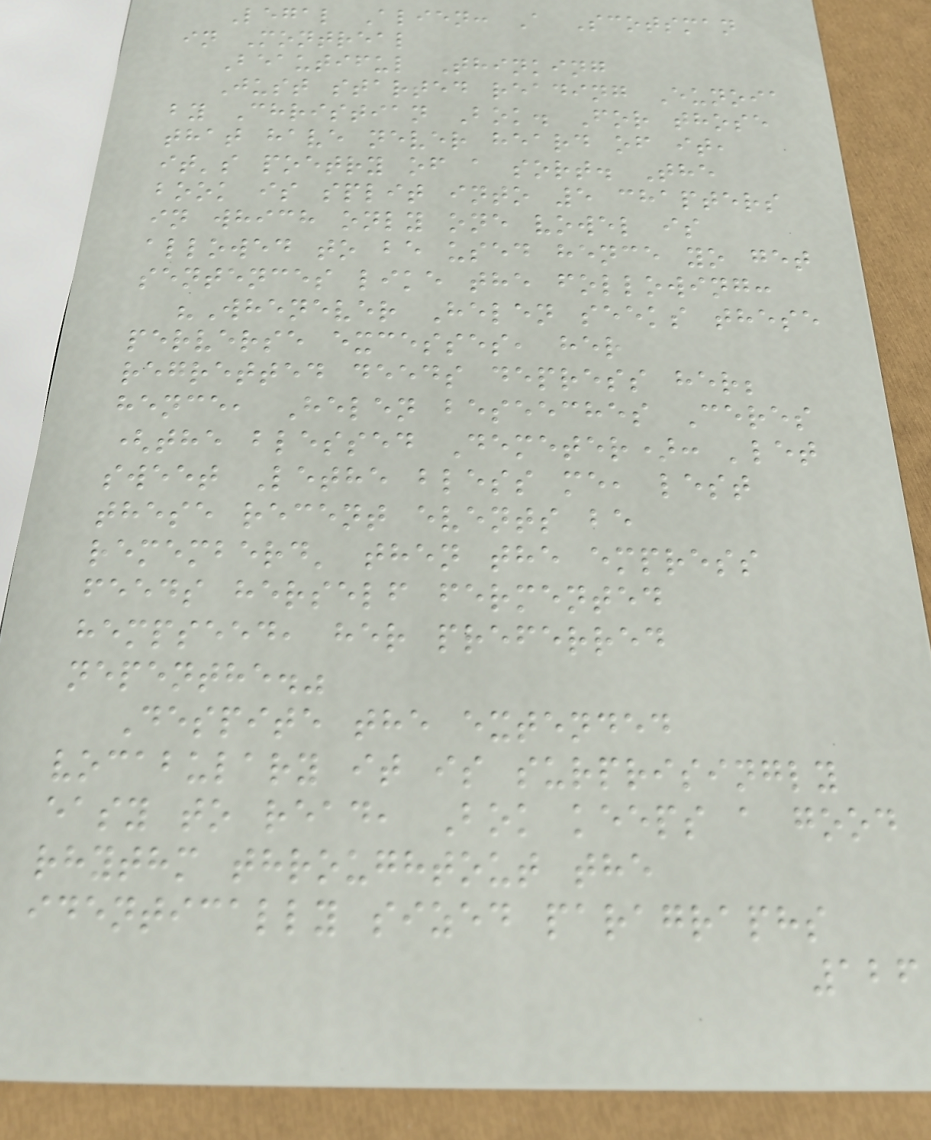Legal Alien: A Scotsman
in Montreal
Beautiful Thinking
Just started reading Eunoia
by Christian Bok. For those
that have never heard of it,
it's poetry of a sort. The
book is split into 5 chapters
in which only one vowel is
allowed to be used hence yo get
sentences like the following:
"Whenever Helen seeks these
perverse excesses, her
regretted deeds depress her;
hence, Helen beseeches Ceres
(the blessed Demeter): 'let
sweet Lethe bless me, lest
these recent events be
rememberd' then the empress
feeds herself fermented
hempseed, her preferred
nepenthe."
Despite the extended
vocabulary it is surprisingly
easy to read, Bok keeps a good
rhythm throughtout the
identically sized paragraphs
126
